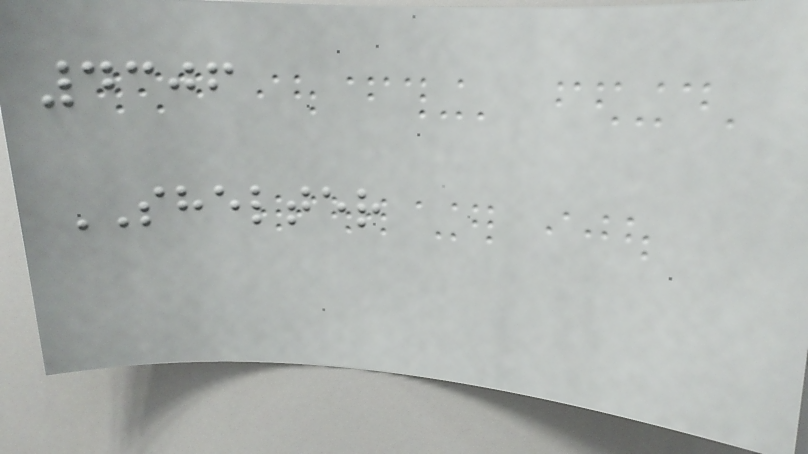4306
SHELTER
